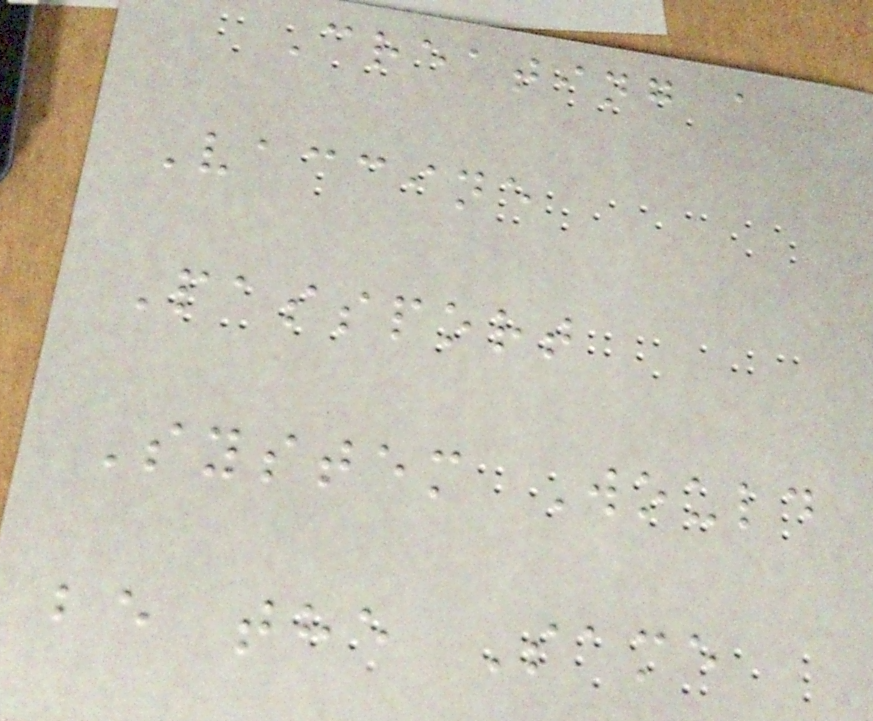Creating a
Vaccine
Passport
System Would
be the Same
